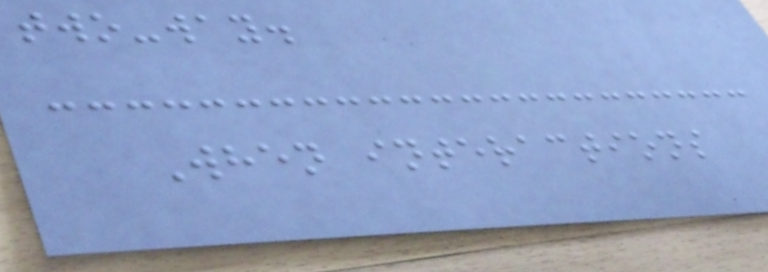two-way.
When interactions
